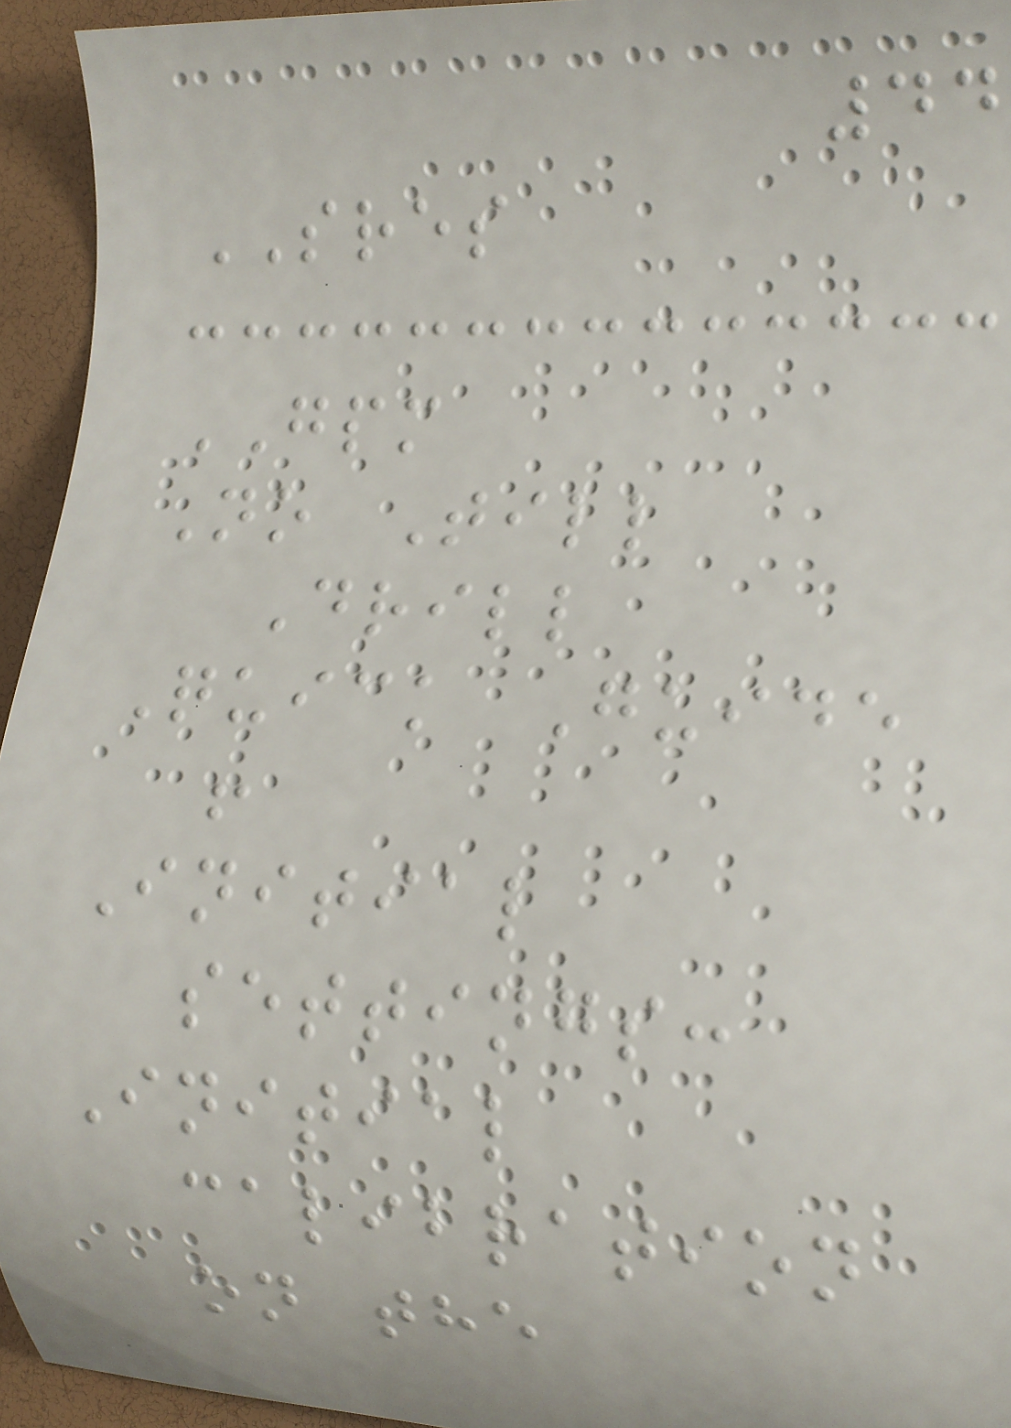44
SRES
GPM
No Till
Drill
Quick Guide
!
Initial
settings:
Initial
calibration
on the
